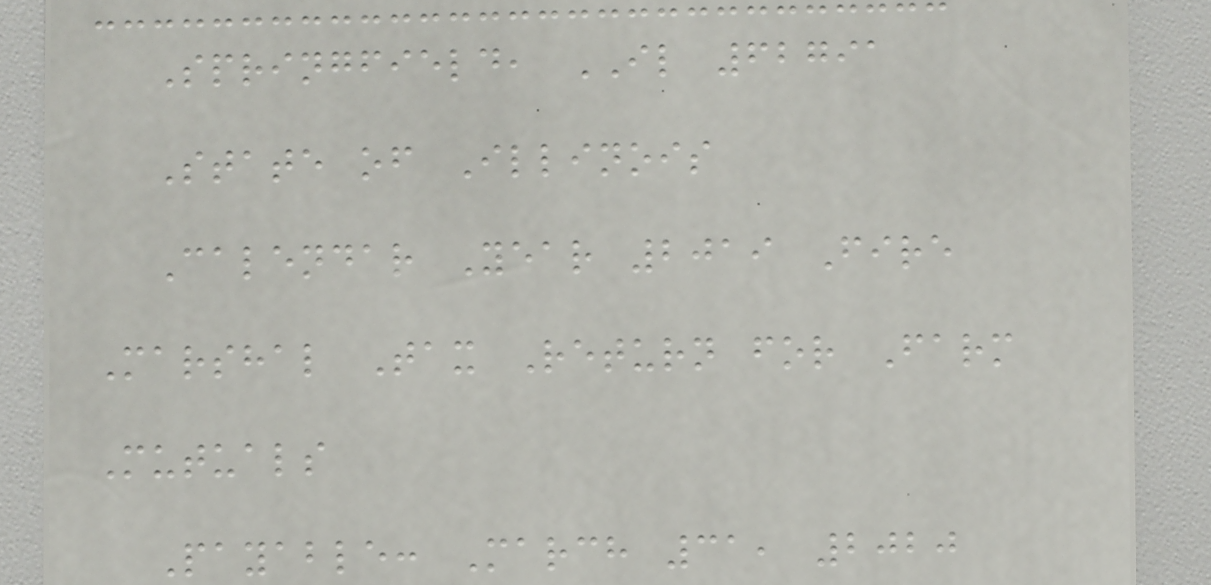Springfield, IL 62791
State of Illinois
Calendar Year 2019 Fire
Marshal Tax Return for Farm
Mutuals
Payable: March 31, 2020
